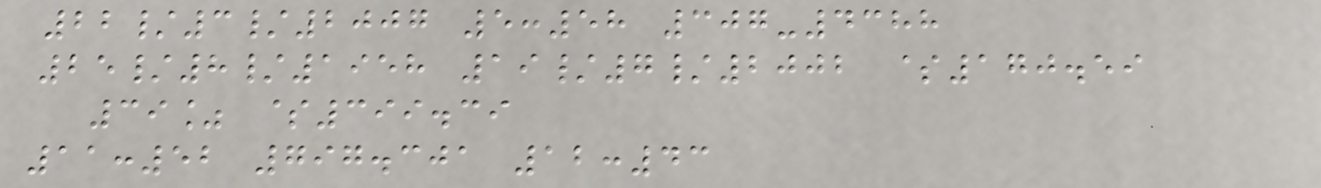22/3/2007 5:58 307-4388
25/8/1958 19/7/2002 $170.59
39% $399.39
11:52 797.301 12:43
